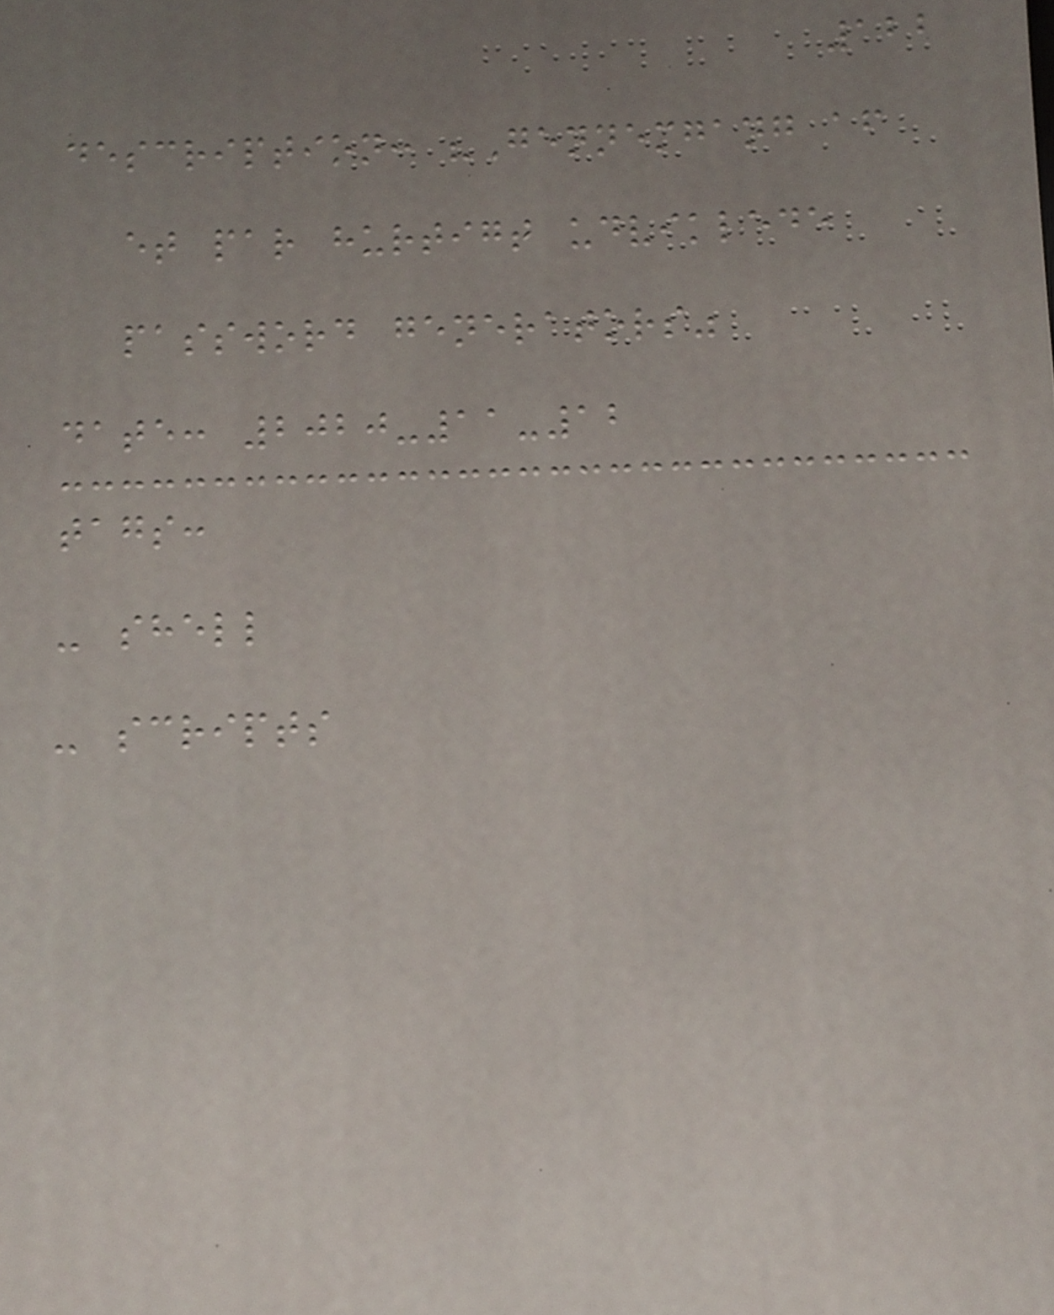122
description: "Gennemgang af
et par hurtigt udviklede
password generators"
date: 2020-11-12
tags:
- shell
- scripts
